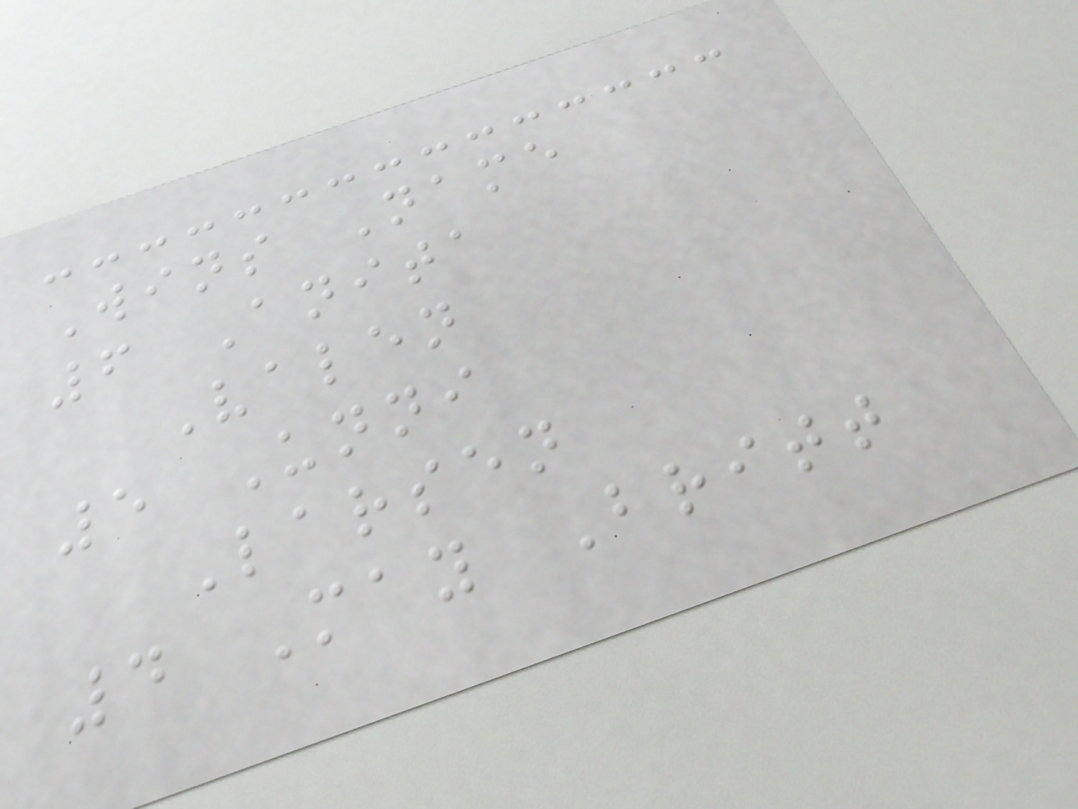Wins Name
6 Anita
Valen
5 Unni
Larsen
4 May Britt
